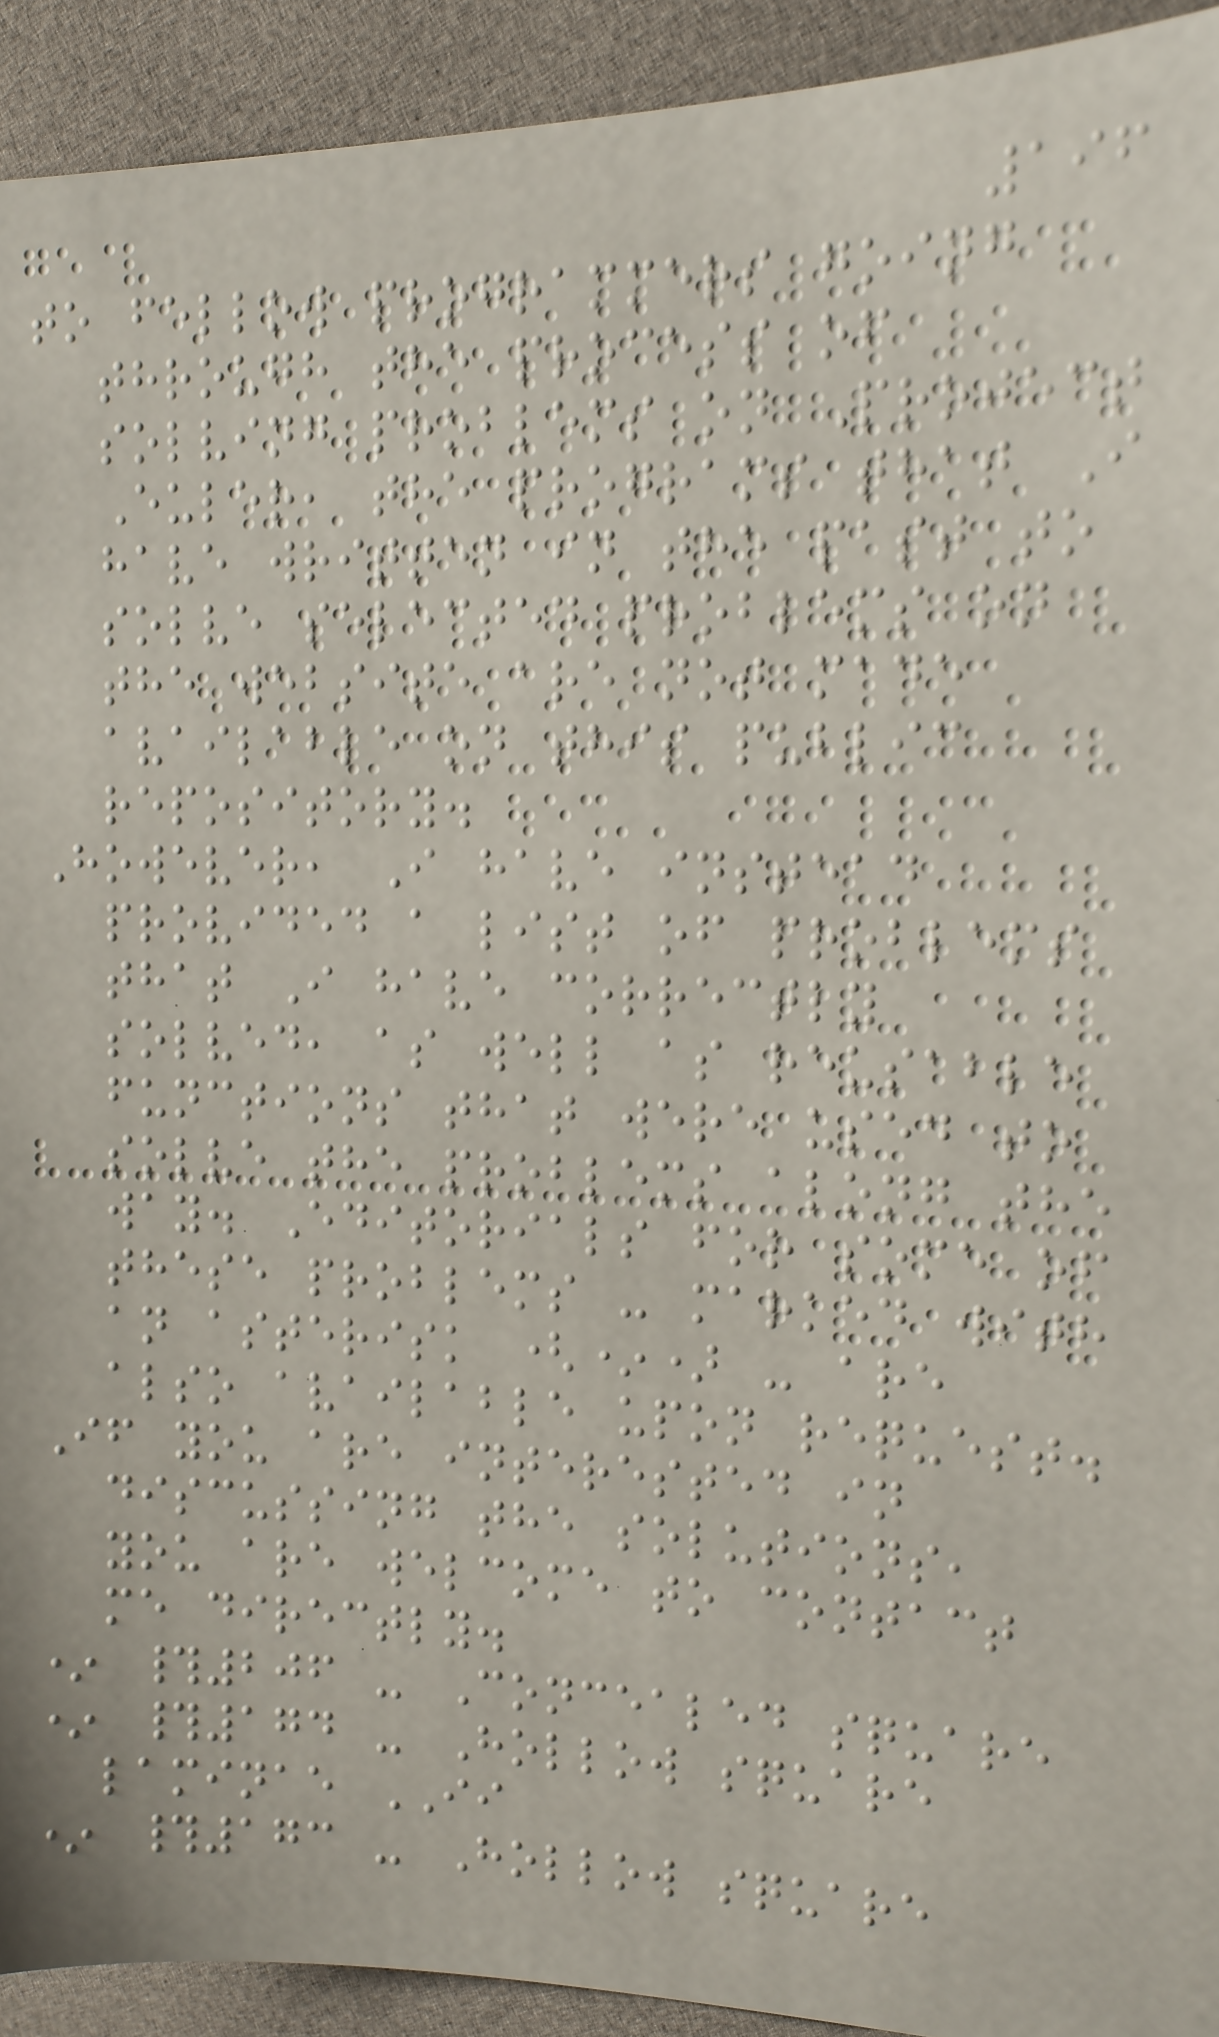196
to fellow programmers going
through the process of
solving problems on Project
Euler, the programs that I
have written in the past to
solve selected problems on
the website are not made
available on this public
repository.
However, I have instead
provided a list of problems
that I have correctly
solved, as well as reusable
functions that were used to
solve the problems along the
way. Editorials for some of
these problems - marked with
an asterisk (*) - are
also available upon request.
If you are interested in
discussing the solutions,
you are welcome to contact
me directly.
* #206 - Concealed square
* #174 - Hollow square
laminae II
* #173 - Hollow square
